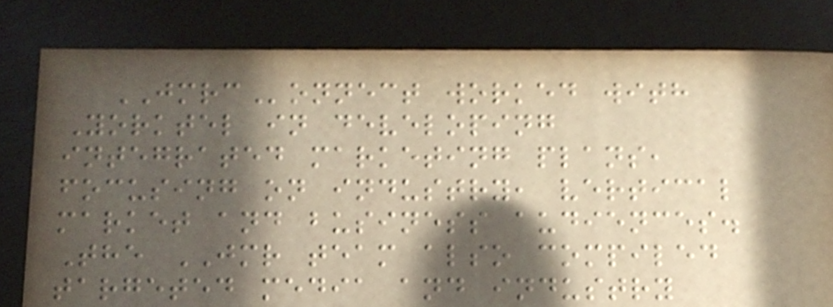JMRConnect worked with
Yorktel in developing
integrated marketing plans,
focusing on industry, vertical
market and business audiences.
The JMR team also compiled
targeted media and industry
